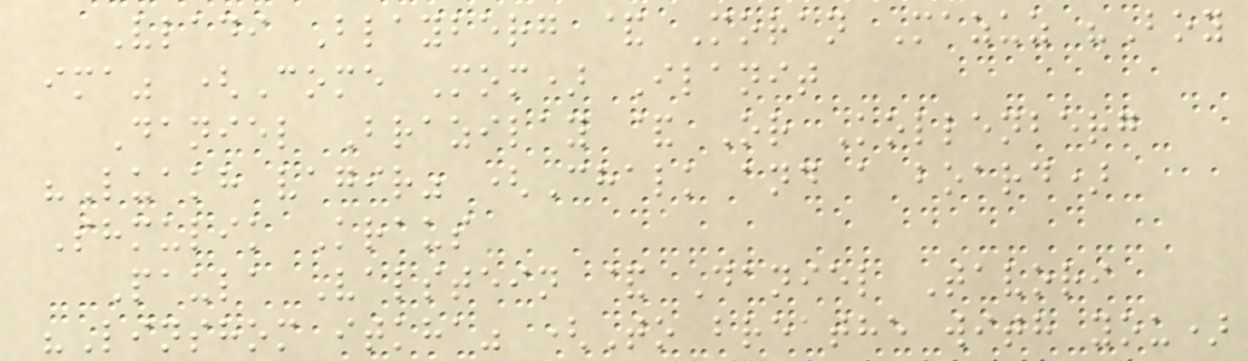Vladi Blayberg & Moran Mazuz "Boy
ima" (Come Mom) Ilanit
Daniel Brazilay & Or Kollenberg
"Luakh vagir" (Chalk and a board)
Shmulik Kraus
Paula Valstein & Daniel Tavori
"Linshom itkha" (To breathe with you)
